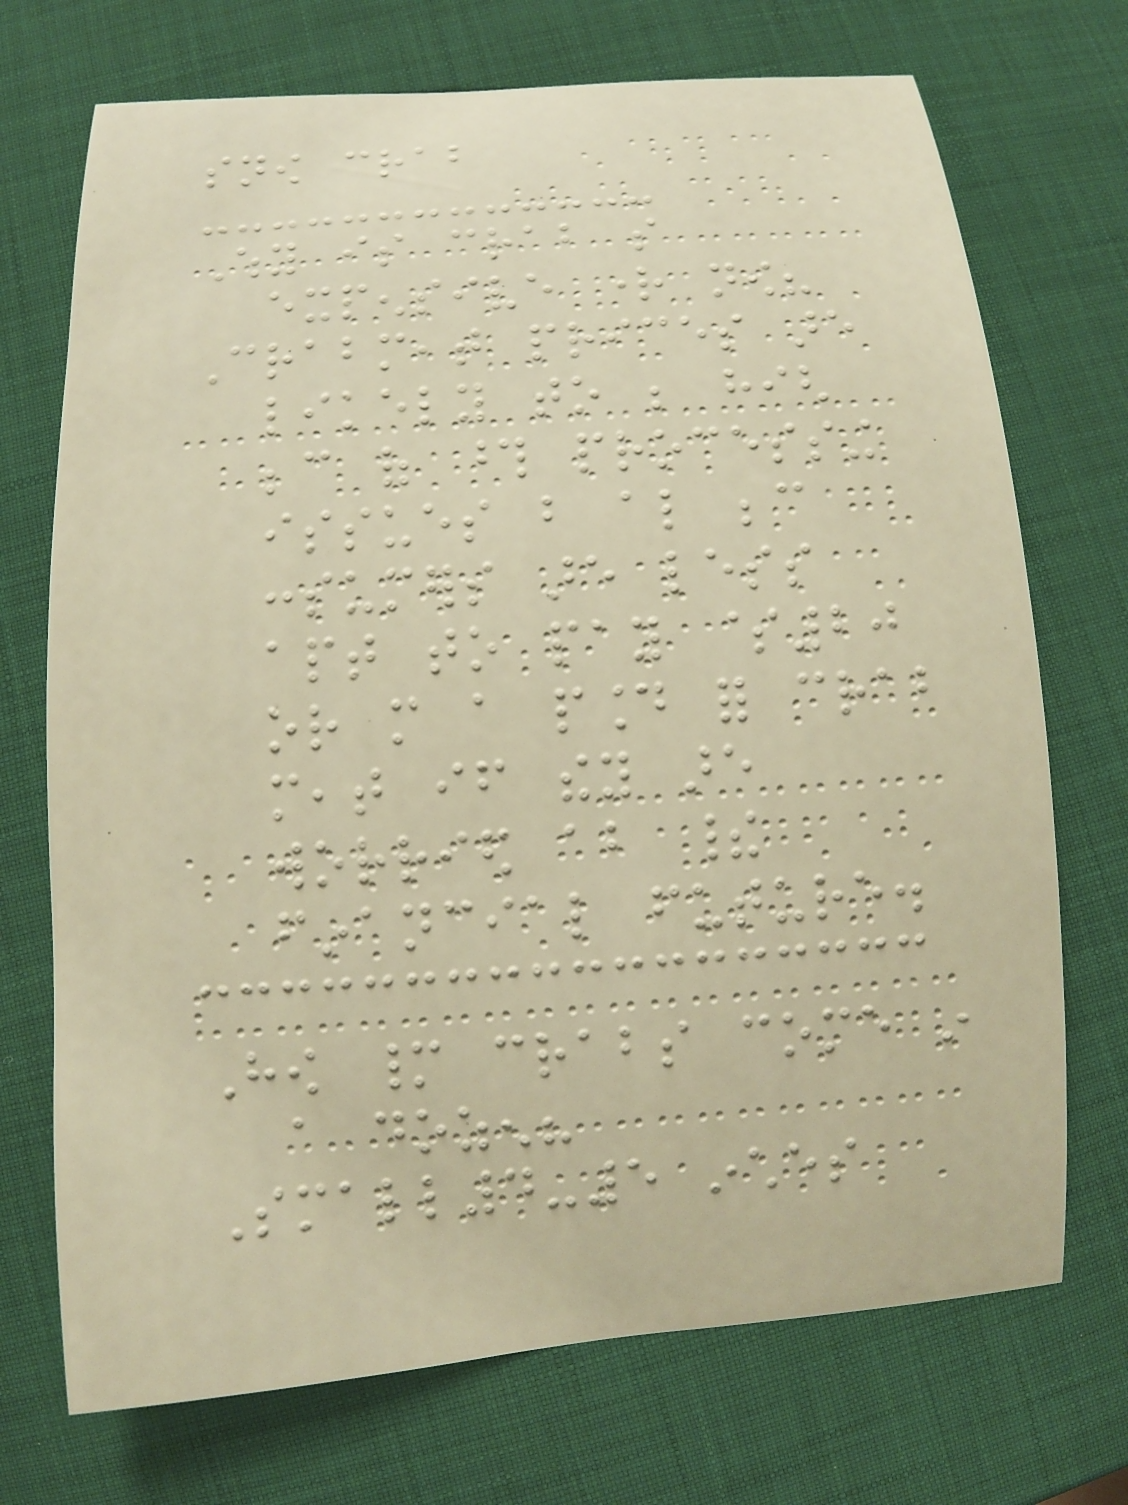snow crab
Why is crab so
expensive right now?
Crabmeat prices are
likely to be high
because of those processing
issues but also because
consumers are less
apt to pay $20
or more a pound for crab
meat if they are
worried about their
financial future.
How many crabs come in
a dozen?
Small4-5 inches
